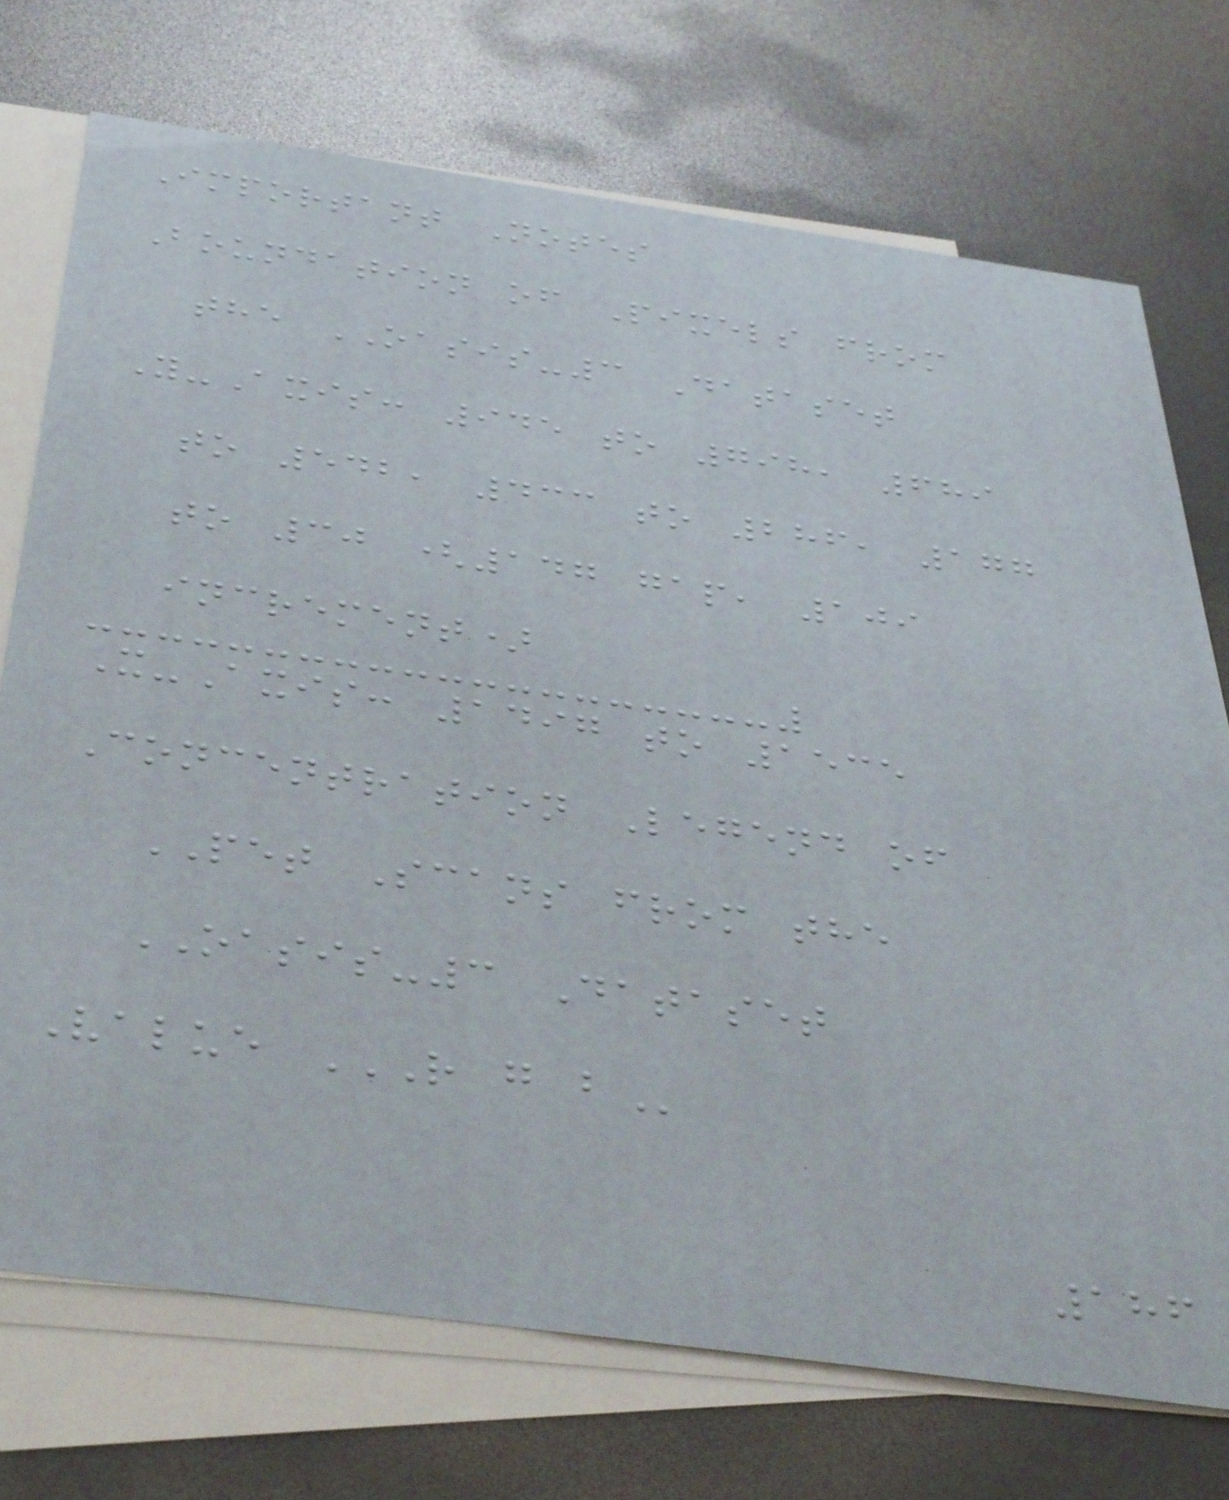Important Notes
Boundation of Pixels from
the OASIS-3 Dataset
Y-Axis: 945 to 798, 689
to 542, 433 to 286, 177
to 30 (147 gap, 109
increment)
X-Axis: 1497 to 1535
Concentration Legend of
PET Scans from the
OASIS-3 Dataset
Value R G B
186
